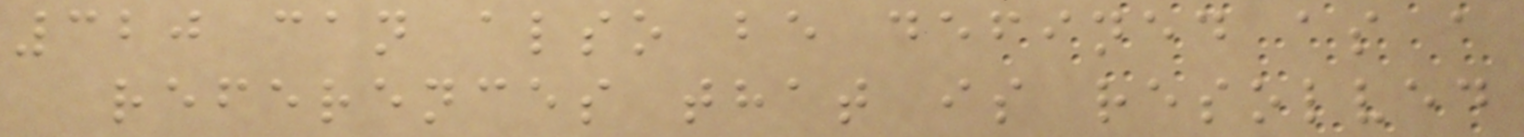320 can also be defined as a
references that is resolved
